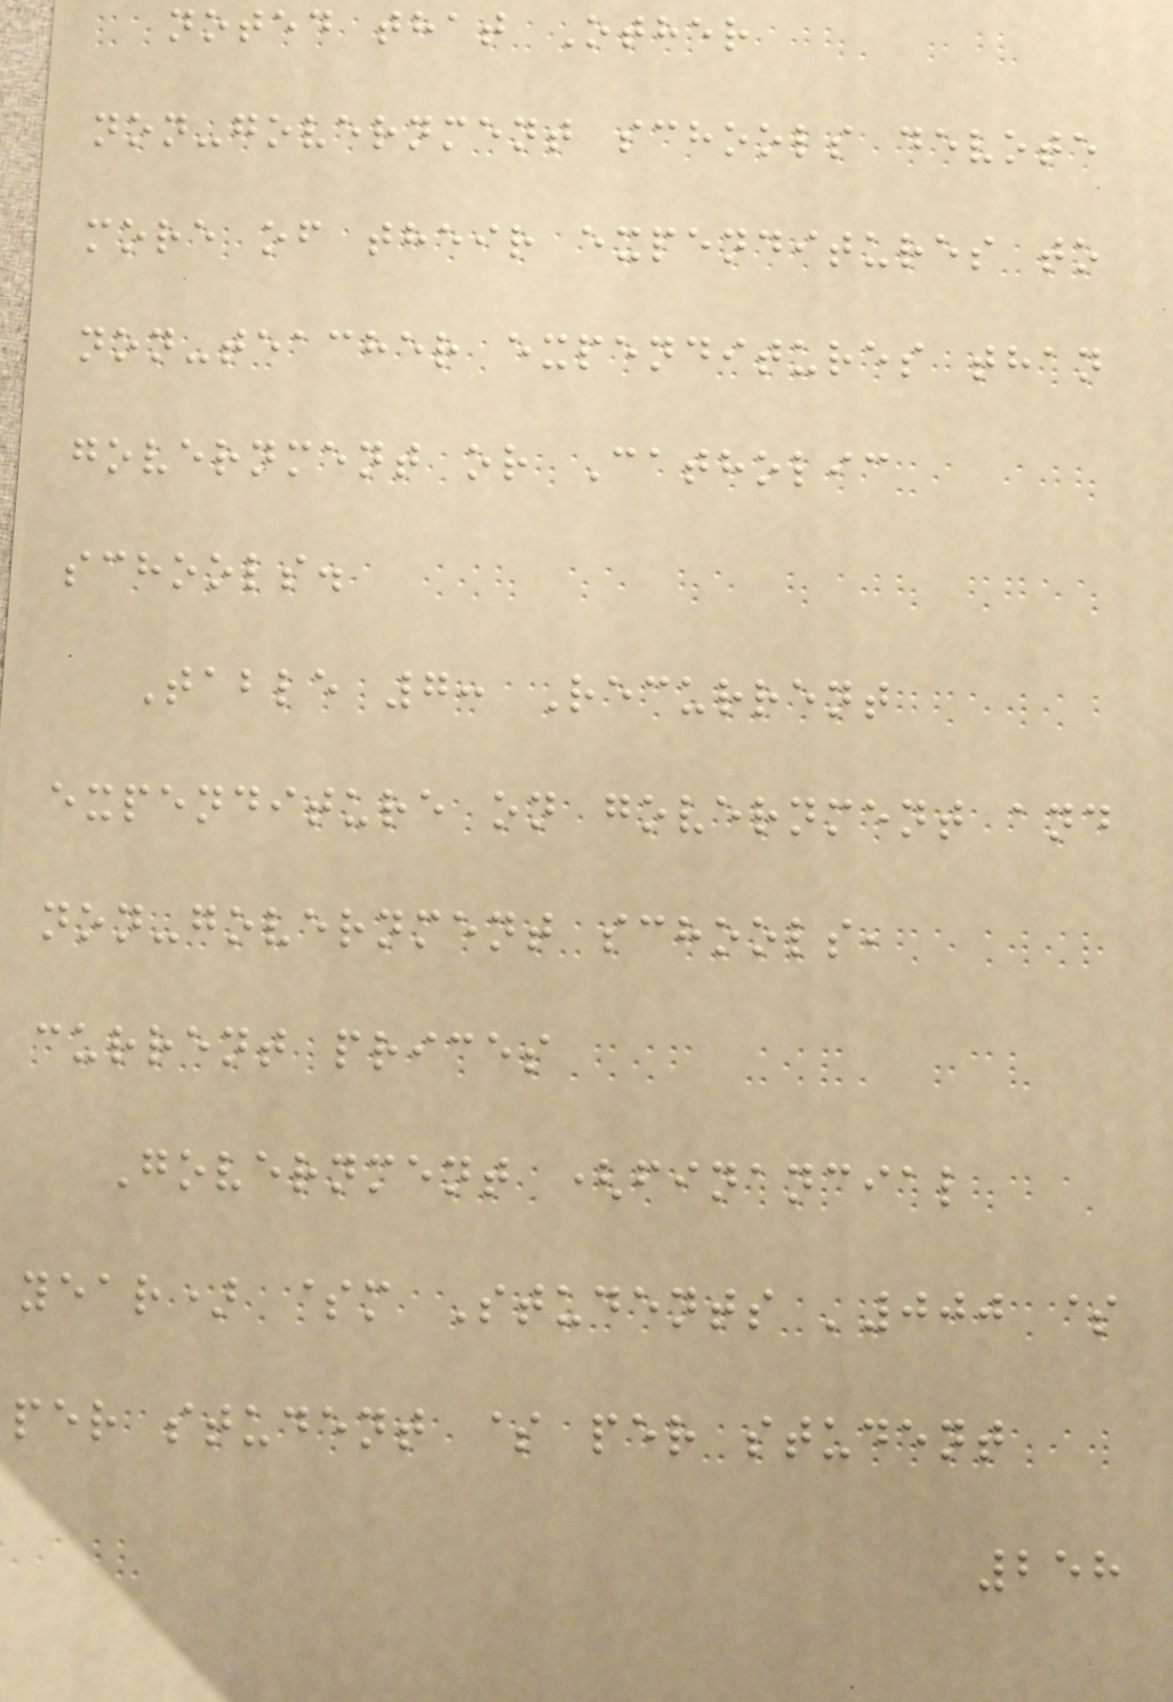noted that Other
non-government schools devote
more of their expenditures to
non-teacher expenditures than
government or Catholic
schools.
Table 7: Recurrent
expenditure on government and
non-government schools,
current prices
Government (financial
year) $m Students '000 $
per student $ per student
258
